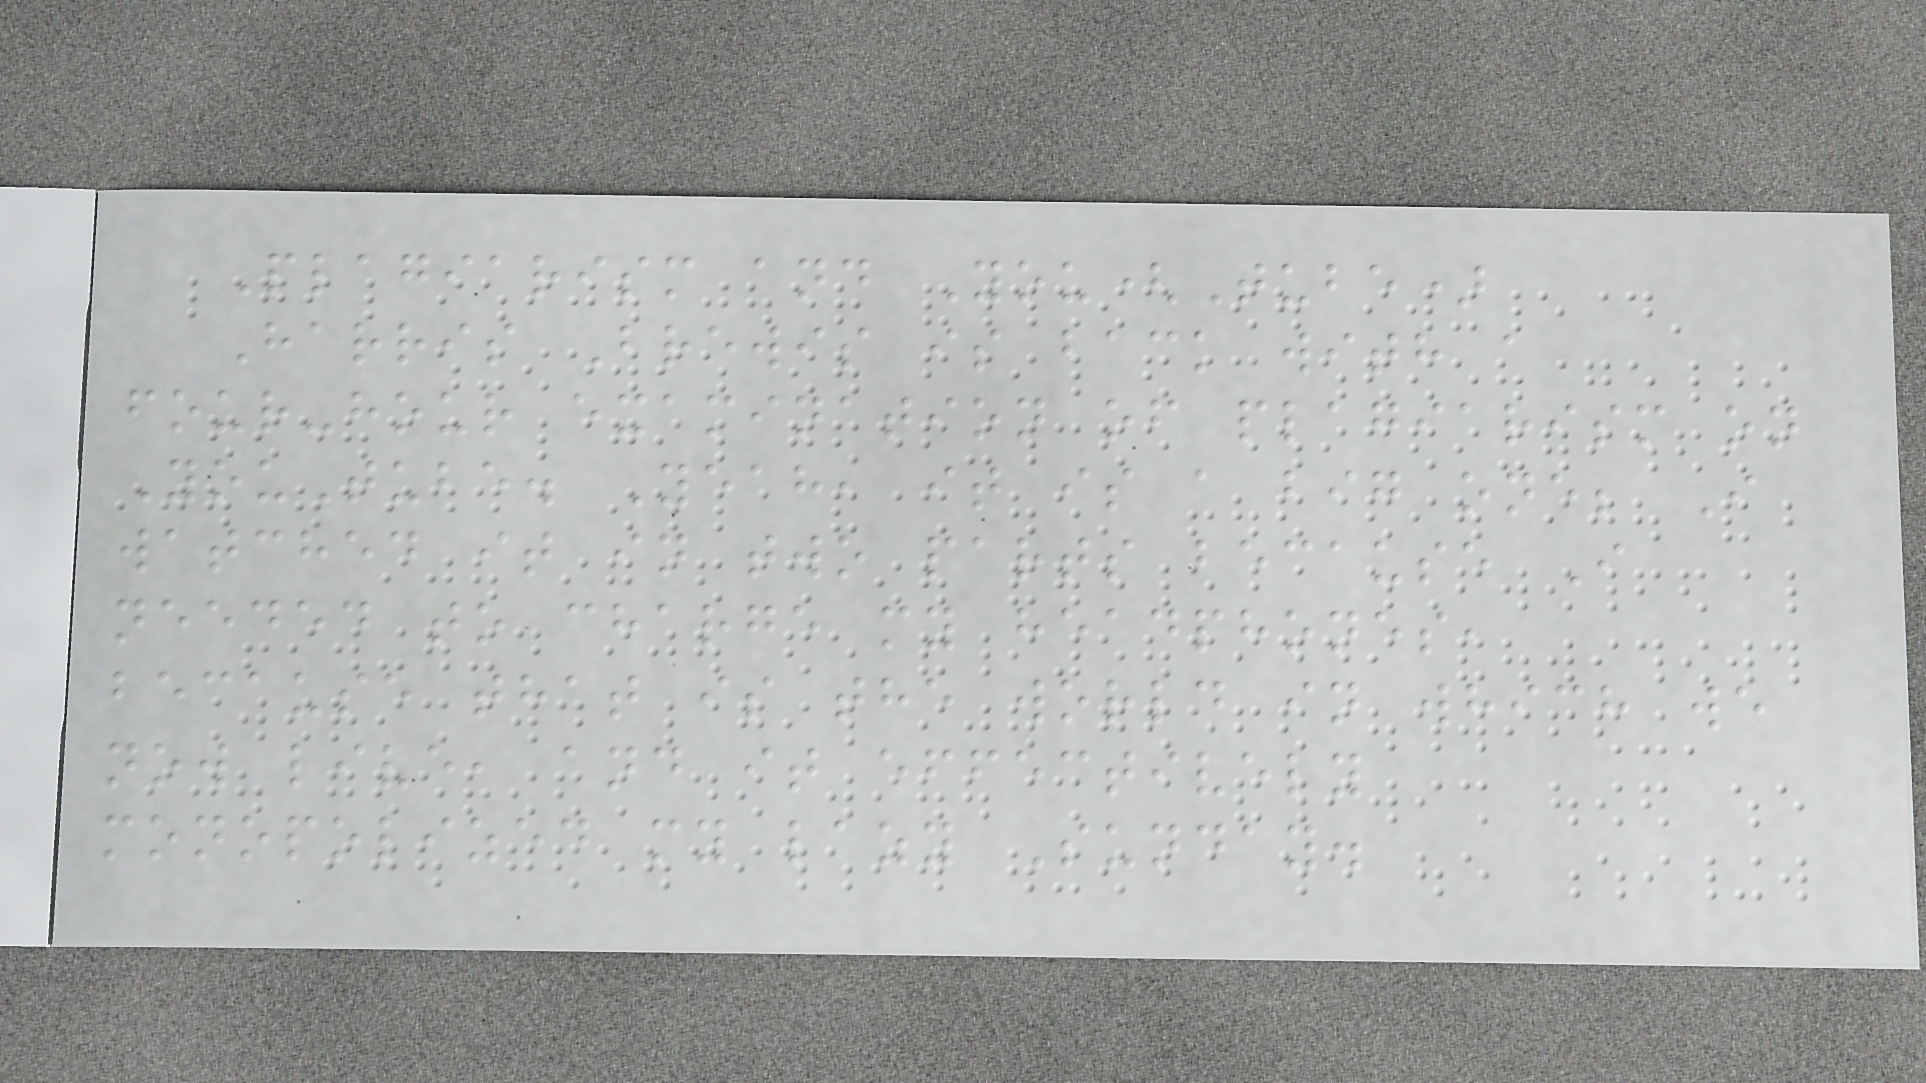Plagiarism and You(Tube)
Harris Brewis is back with a
four-hour examination of plagiarism on
YouTube. Yeah, it is a big one; I
watched it in two parts because I
needed to charge my headphones,
because that is the world in which we
now live, and it effectively
monopolized my lazy Sunday.
